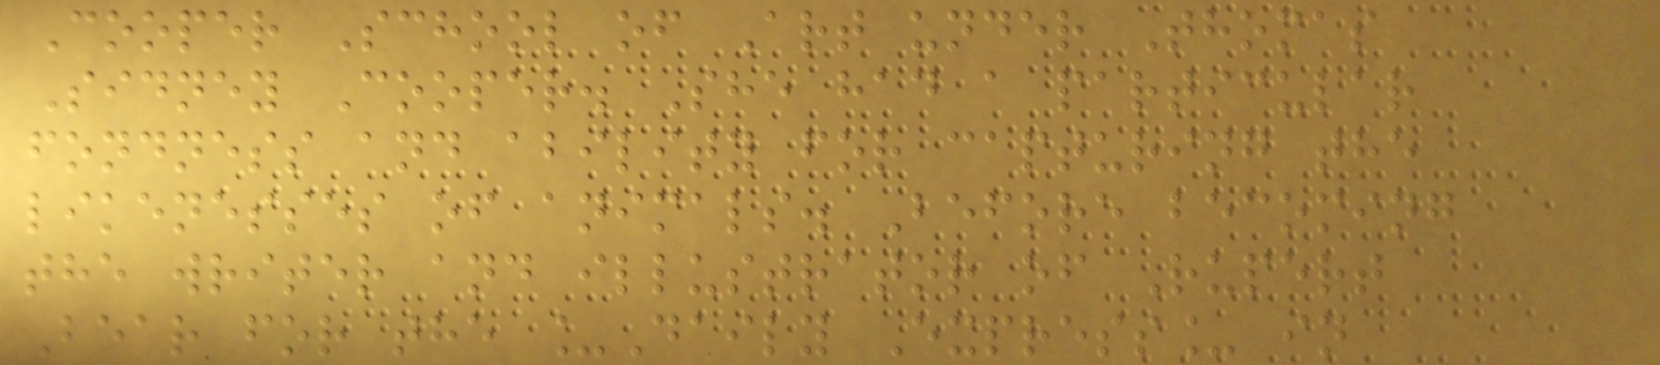Cooper School of Art under Thomas
Sidney Cooper. She had a particular
fondness and ability for capturing the
likenesses of animals. Before becoming
the writer and illustrator of Rupert
Bear for the _Daily Express_ in
